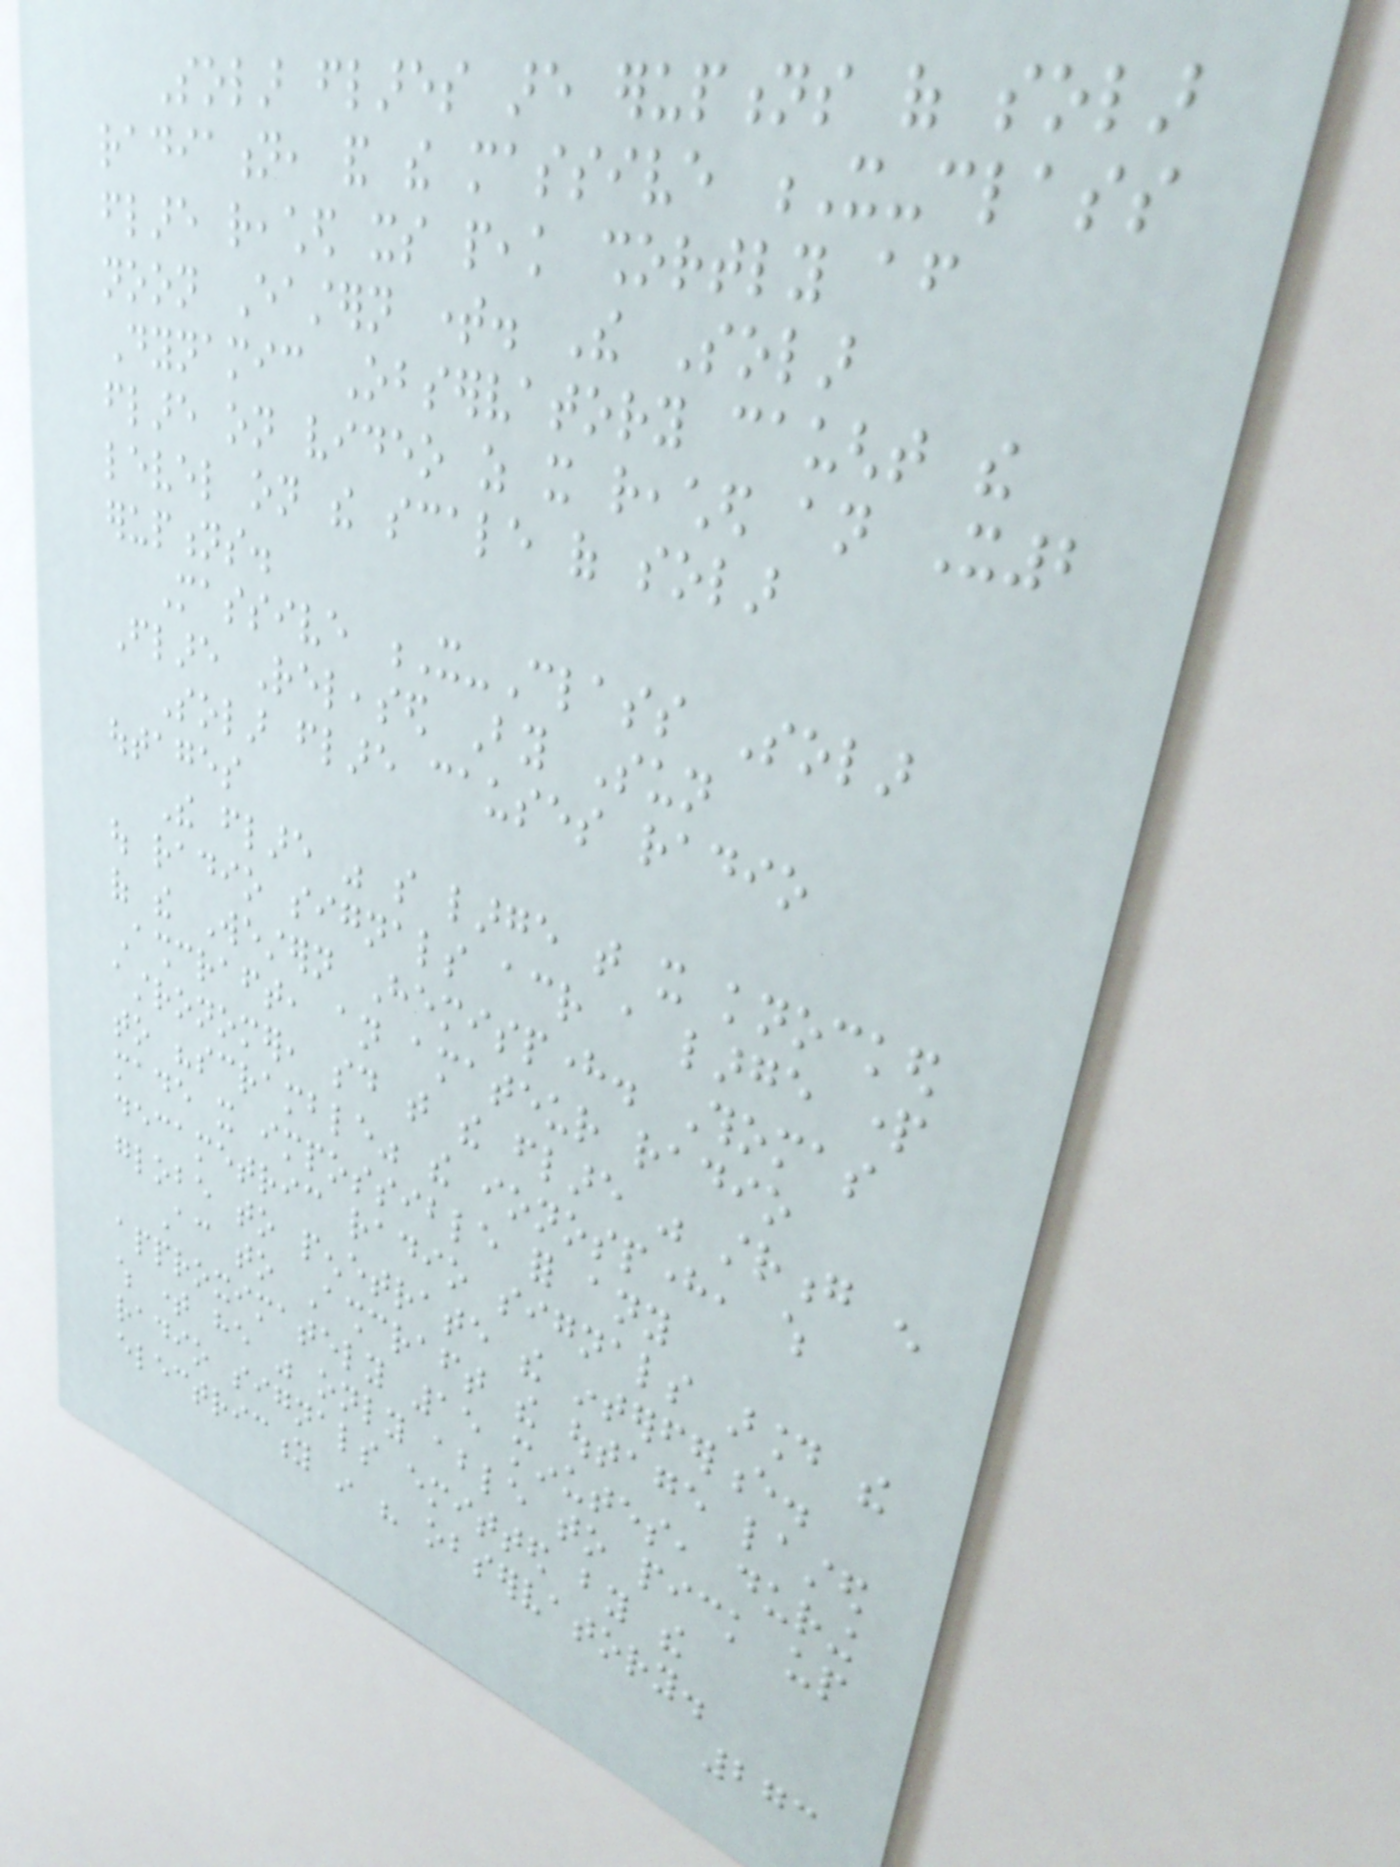Solar flares are eruptions of solar
radiation, and the massive X-class
flare reached its peak shortly after
noon Eastern time. The Solar
Dynamic Observatory caught the
flare on video as it reached an X2
level on the scale of solar
eruptions.
Massive X-Class Solar
Flare Released By Sun
Solar flare causes radio
outages
The flare was so large that it knocked
out radio signals across a large part
of the Western Hemisphere. Thomas
Ashcraft, an amateur radio
astronomer, said that the flare was strong enough
to "scramble" the ionosphere, which
made it impossible for any
decametric radio signals around the
globe to penetrate the interference.
According to Ashcraft the outage lasted
approximately 15 minutes, during
which time he was only able to pick up
radio signals emitted by the
electricity in his observatory.
273
